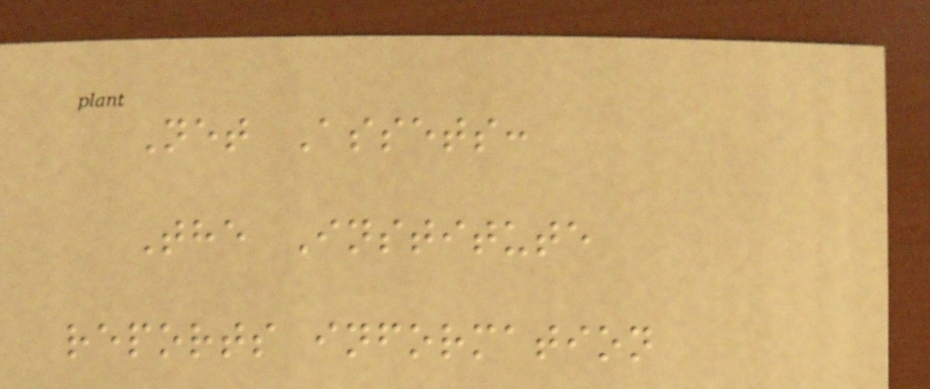Net Assets:
The Institute
reports information
